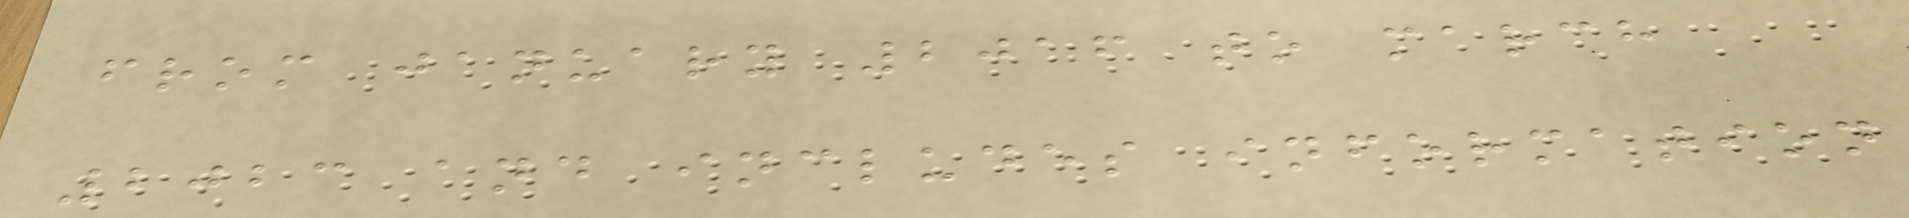from january 2016 to march
2023 and includes information
